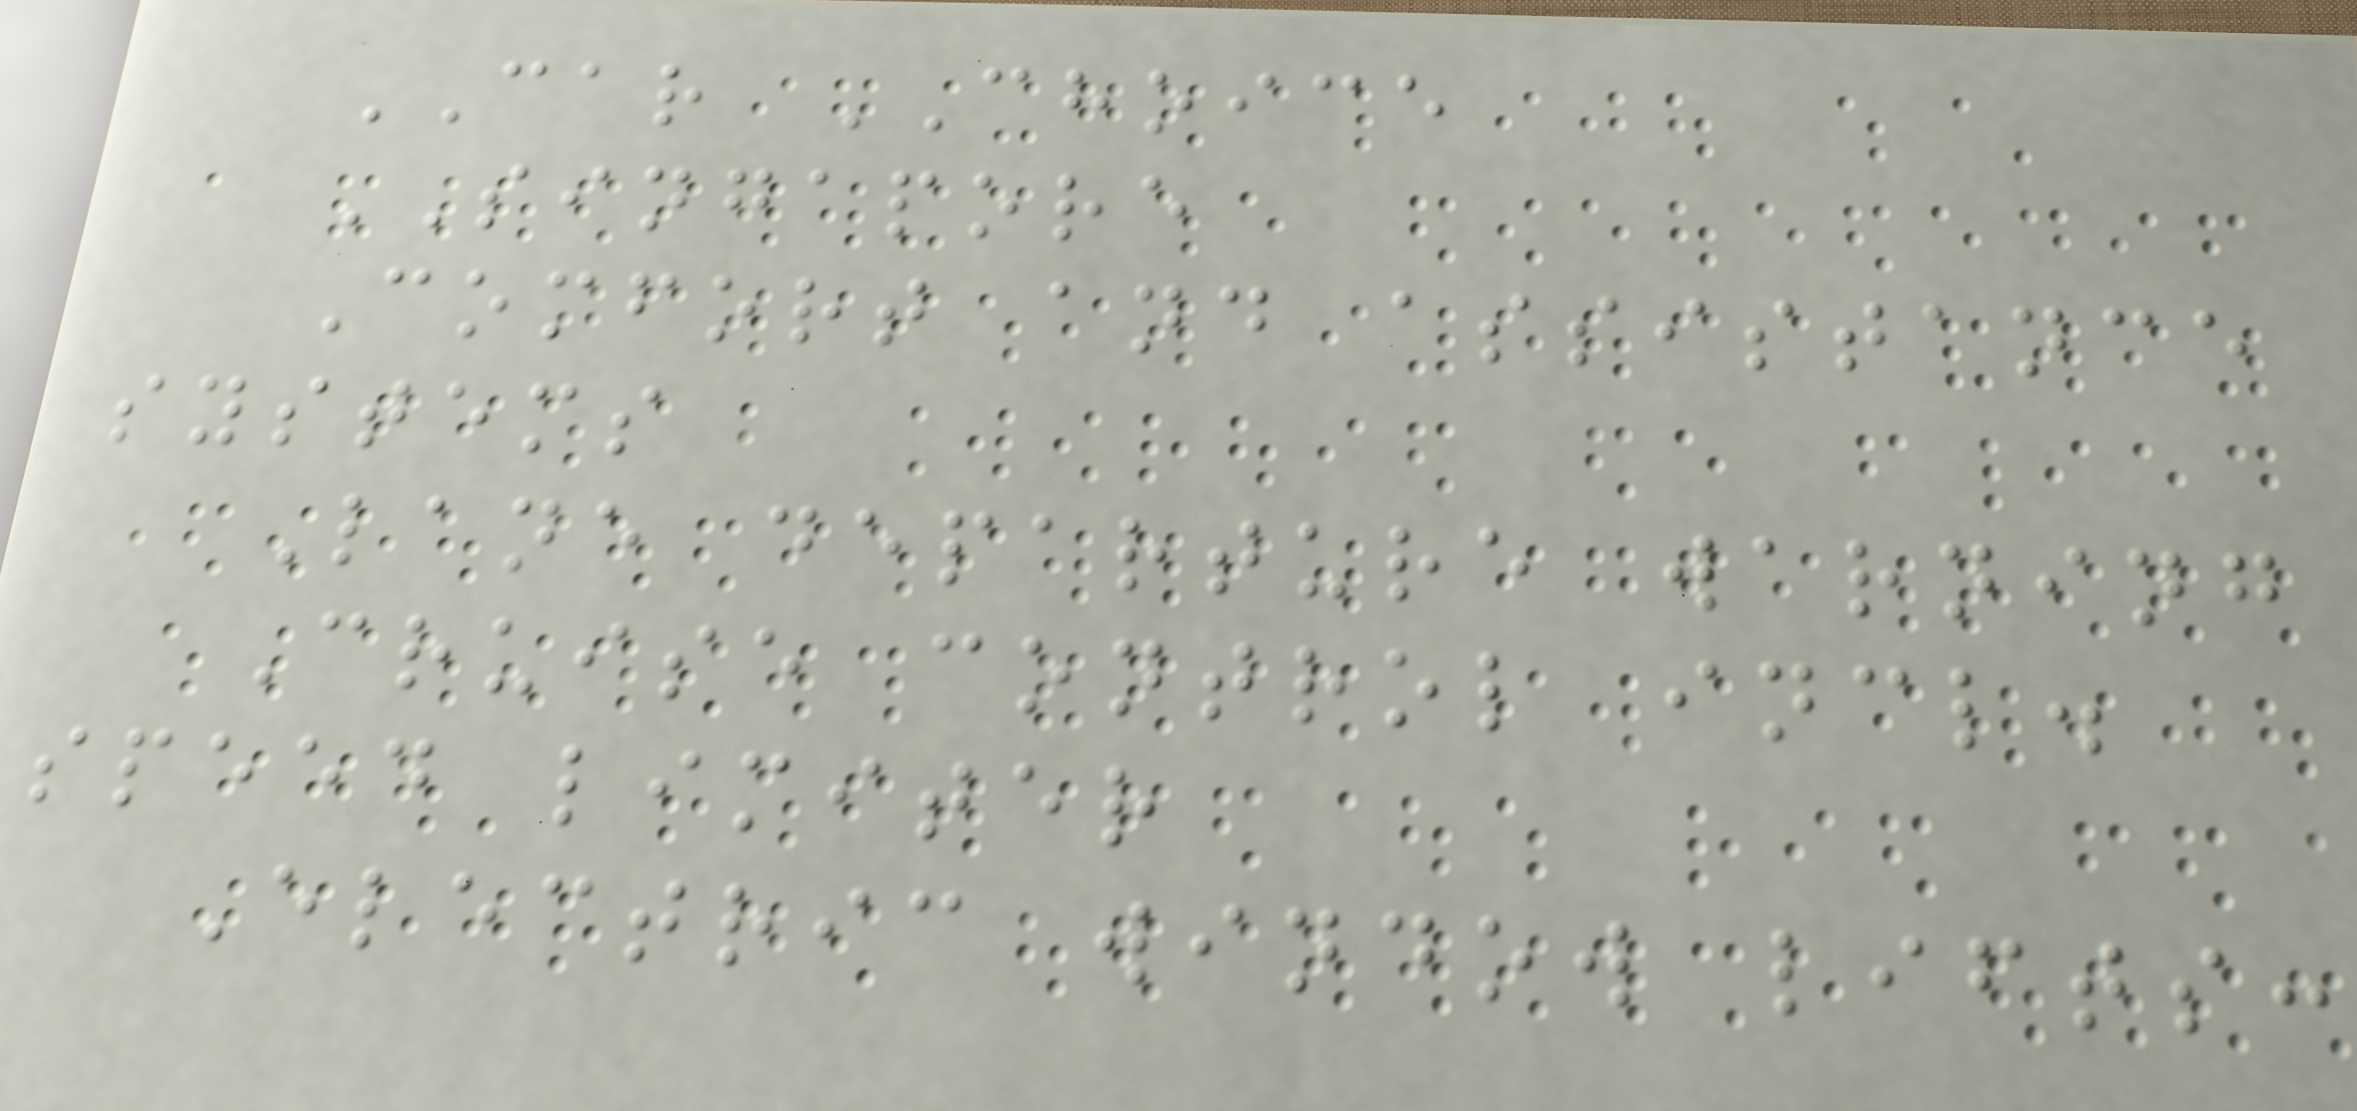CAR CHOICE
SINGAPORE
Comfort and assistance
systems
Lane departure warning
Cruise control incl.
speed limiter
Electric window lifts:
